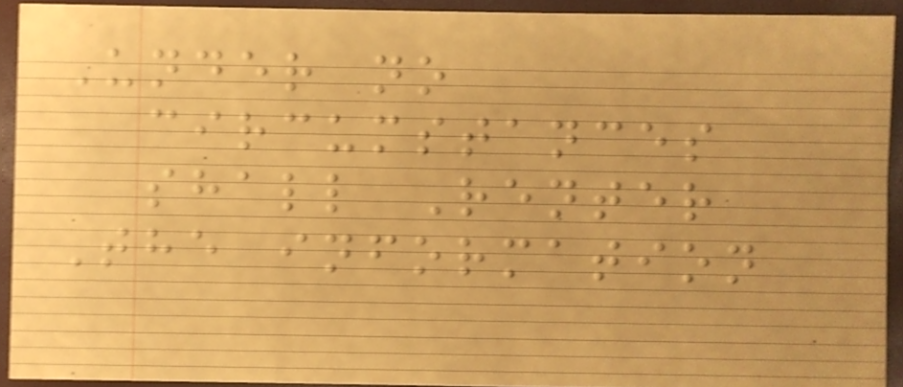Under no
circumstances
shall Renter
The information
